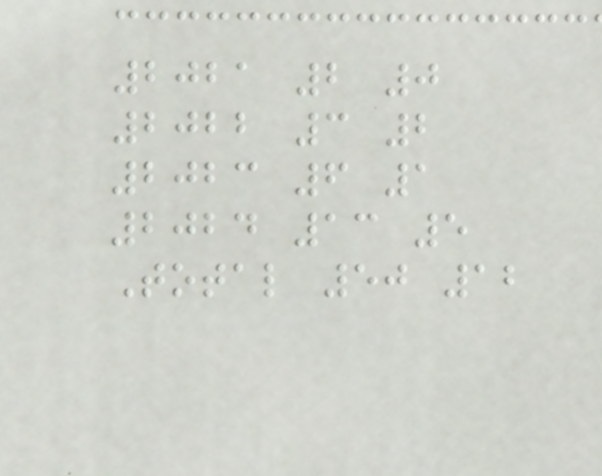2021 2 0
2022 3 2
2023 6 1
2024 13 5
Total 50 12
